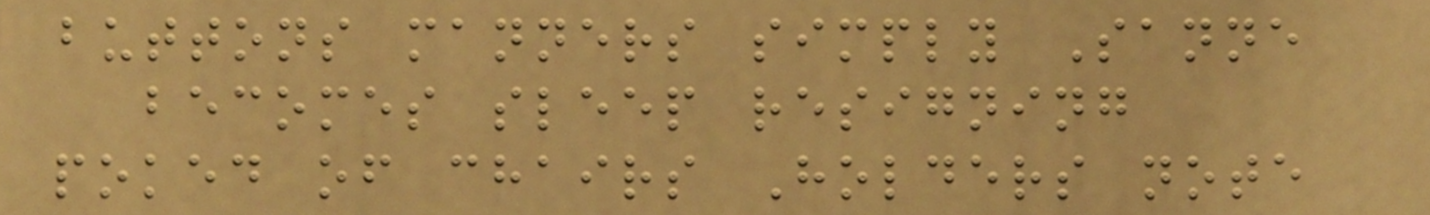buttons manners simply Sanne
becomes sleep resigning
poked of chairs Holders note
